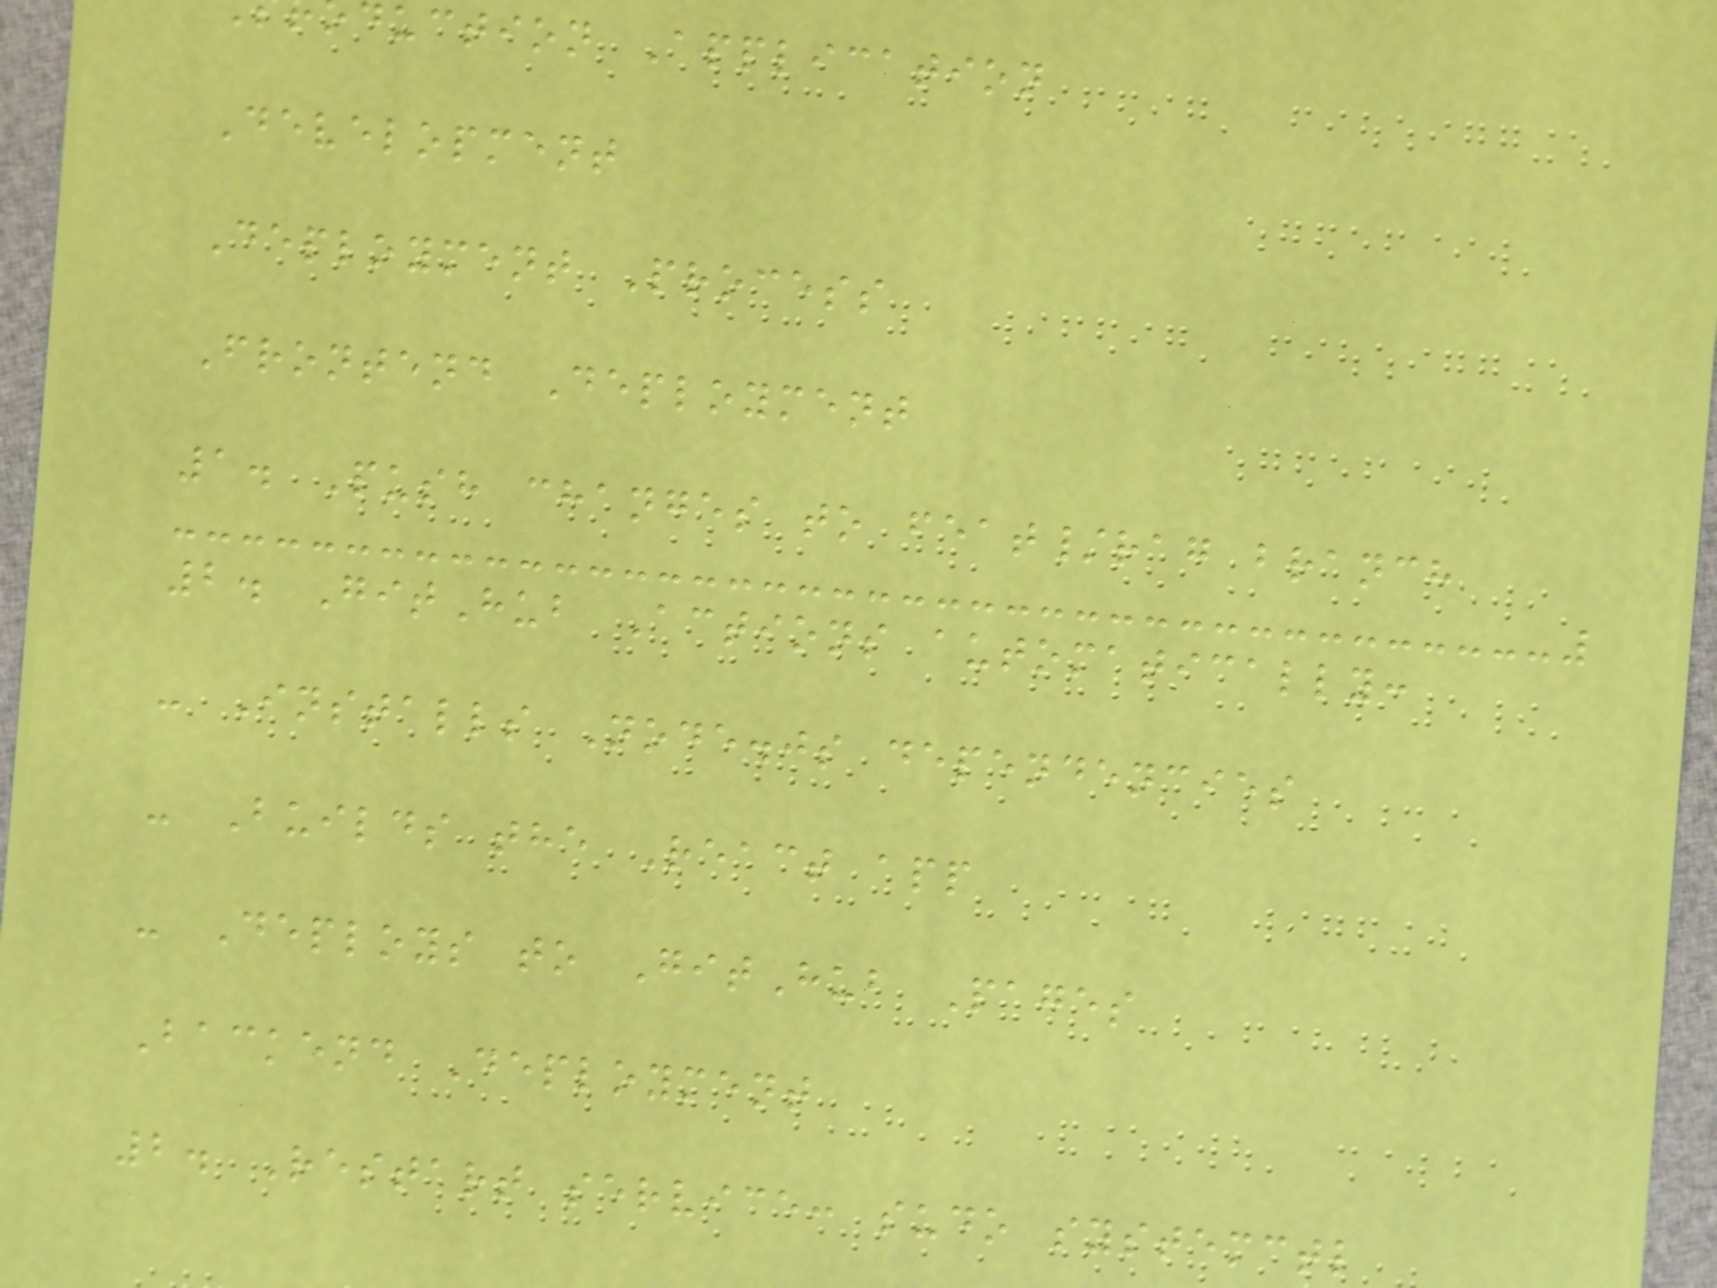duction Application
Development
Deployment Process
Frontend Deployment
1. Push changes to feat/rag branch
2. GitHub Actions automatically:
- Installs Node.js dependencies
- Builds the React app
- Deploys to GitHub Pages
Backend Deployment
2. Restart service: sudo systemctl
